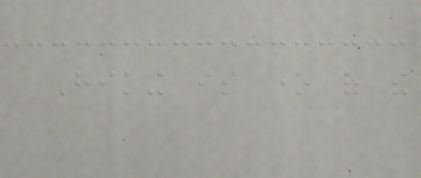Hiking is one of the
